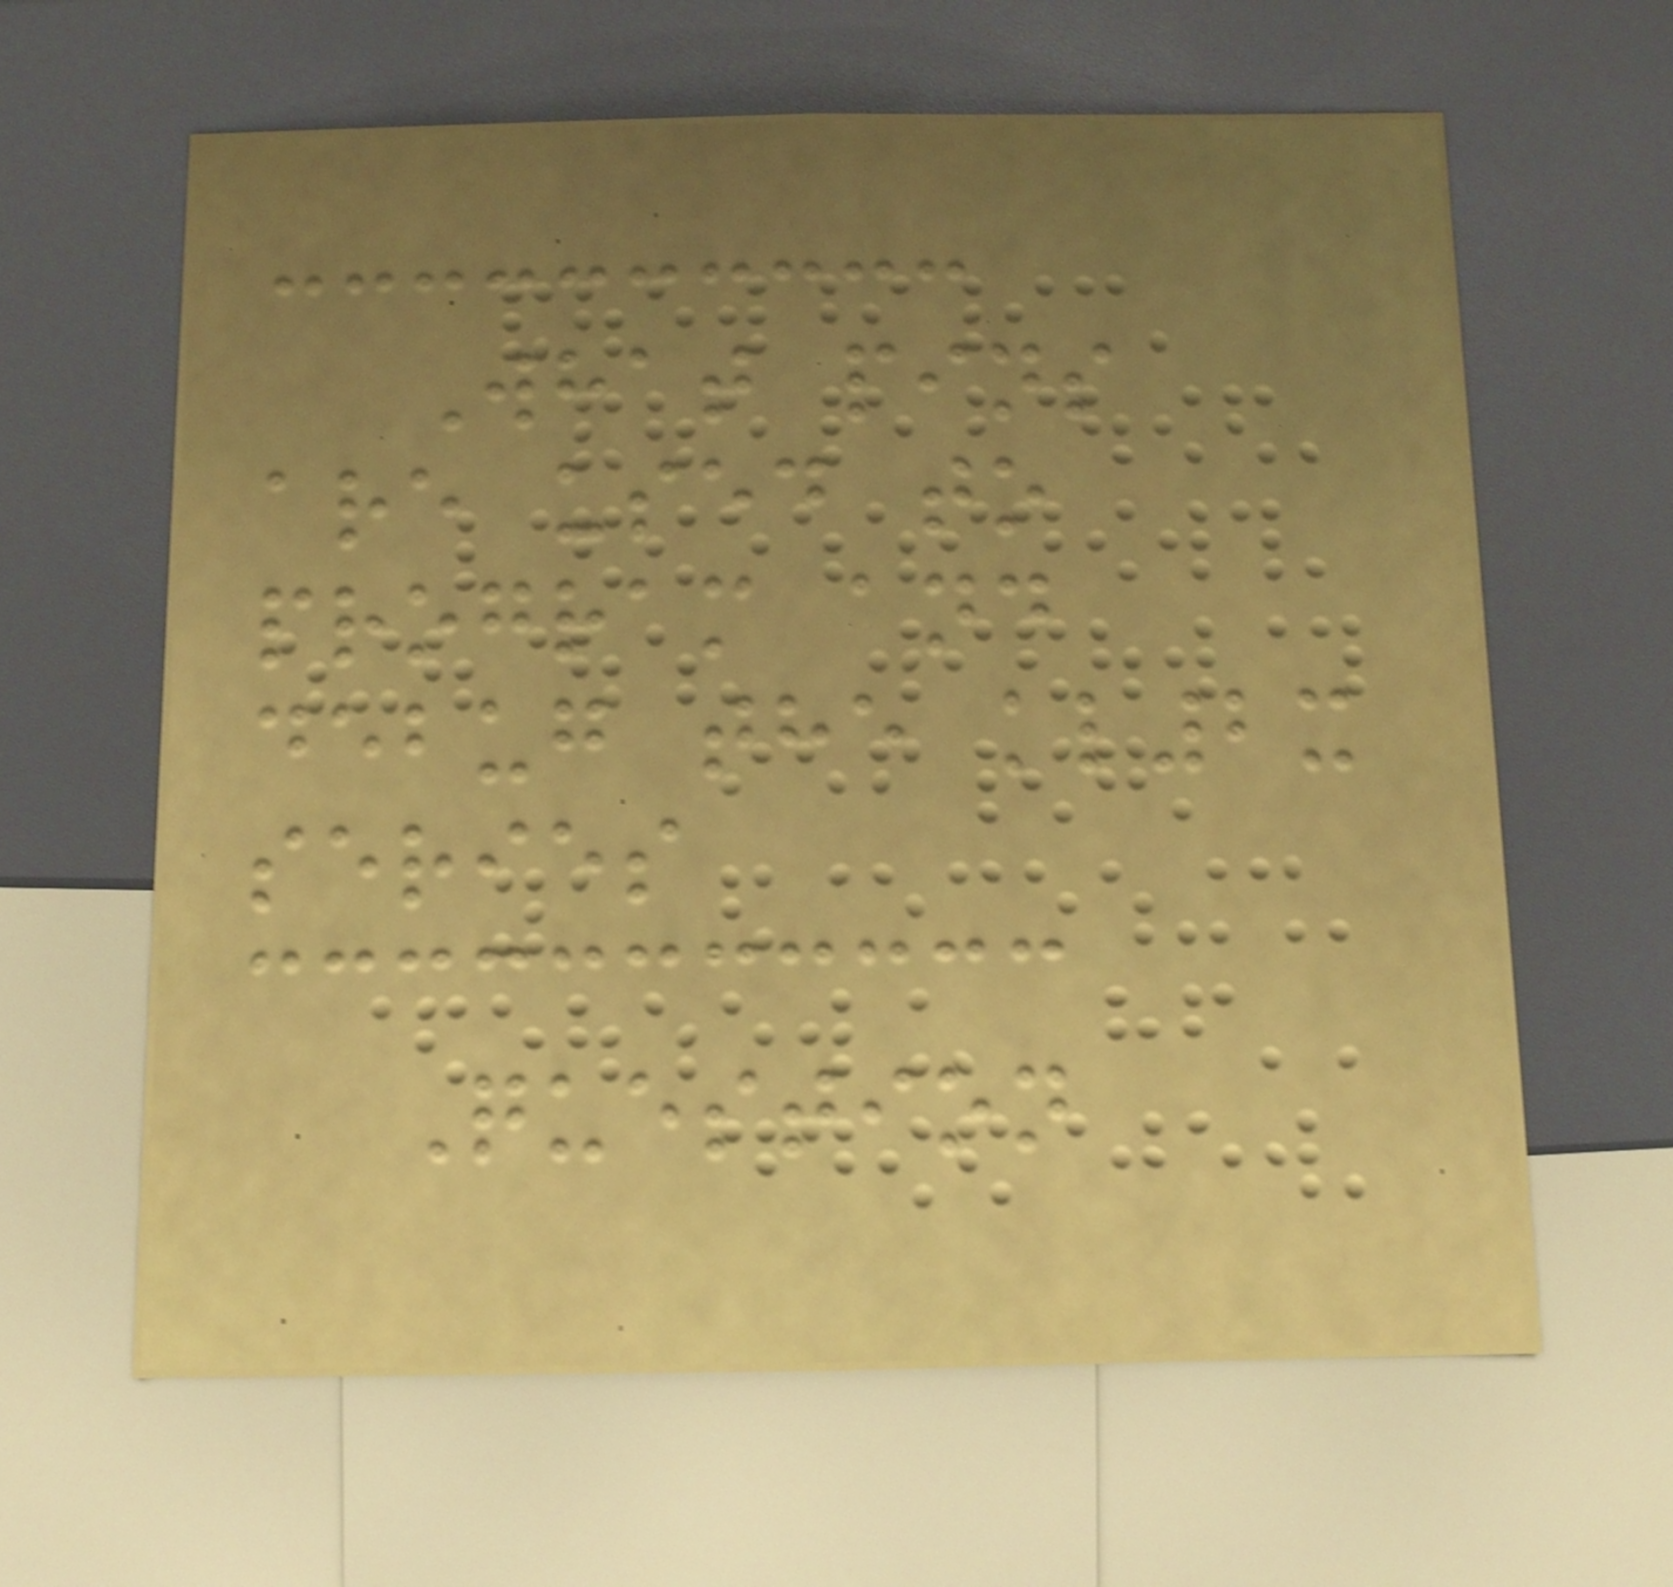What pins
are used to
program and
debug the kl2x
series
Question
